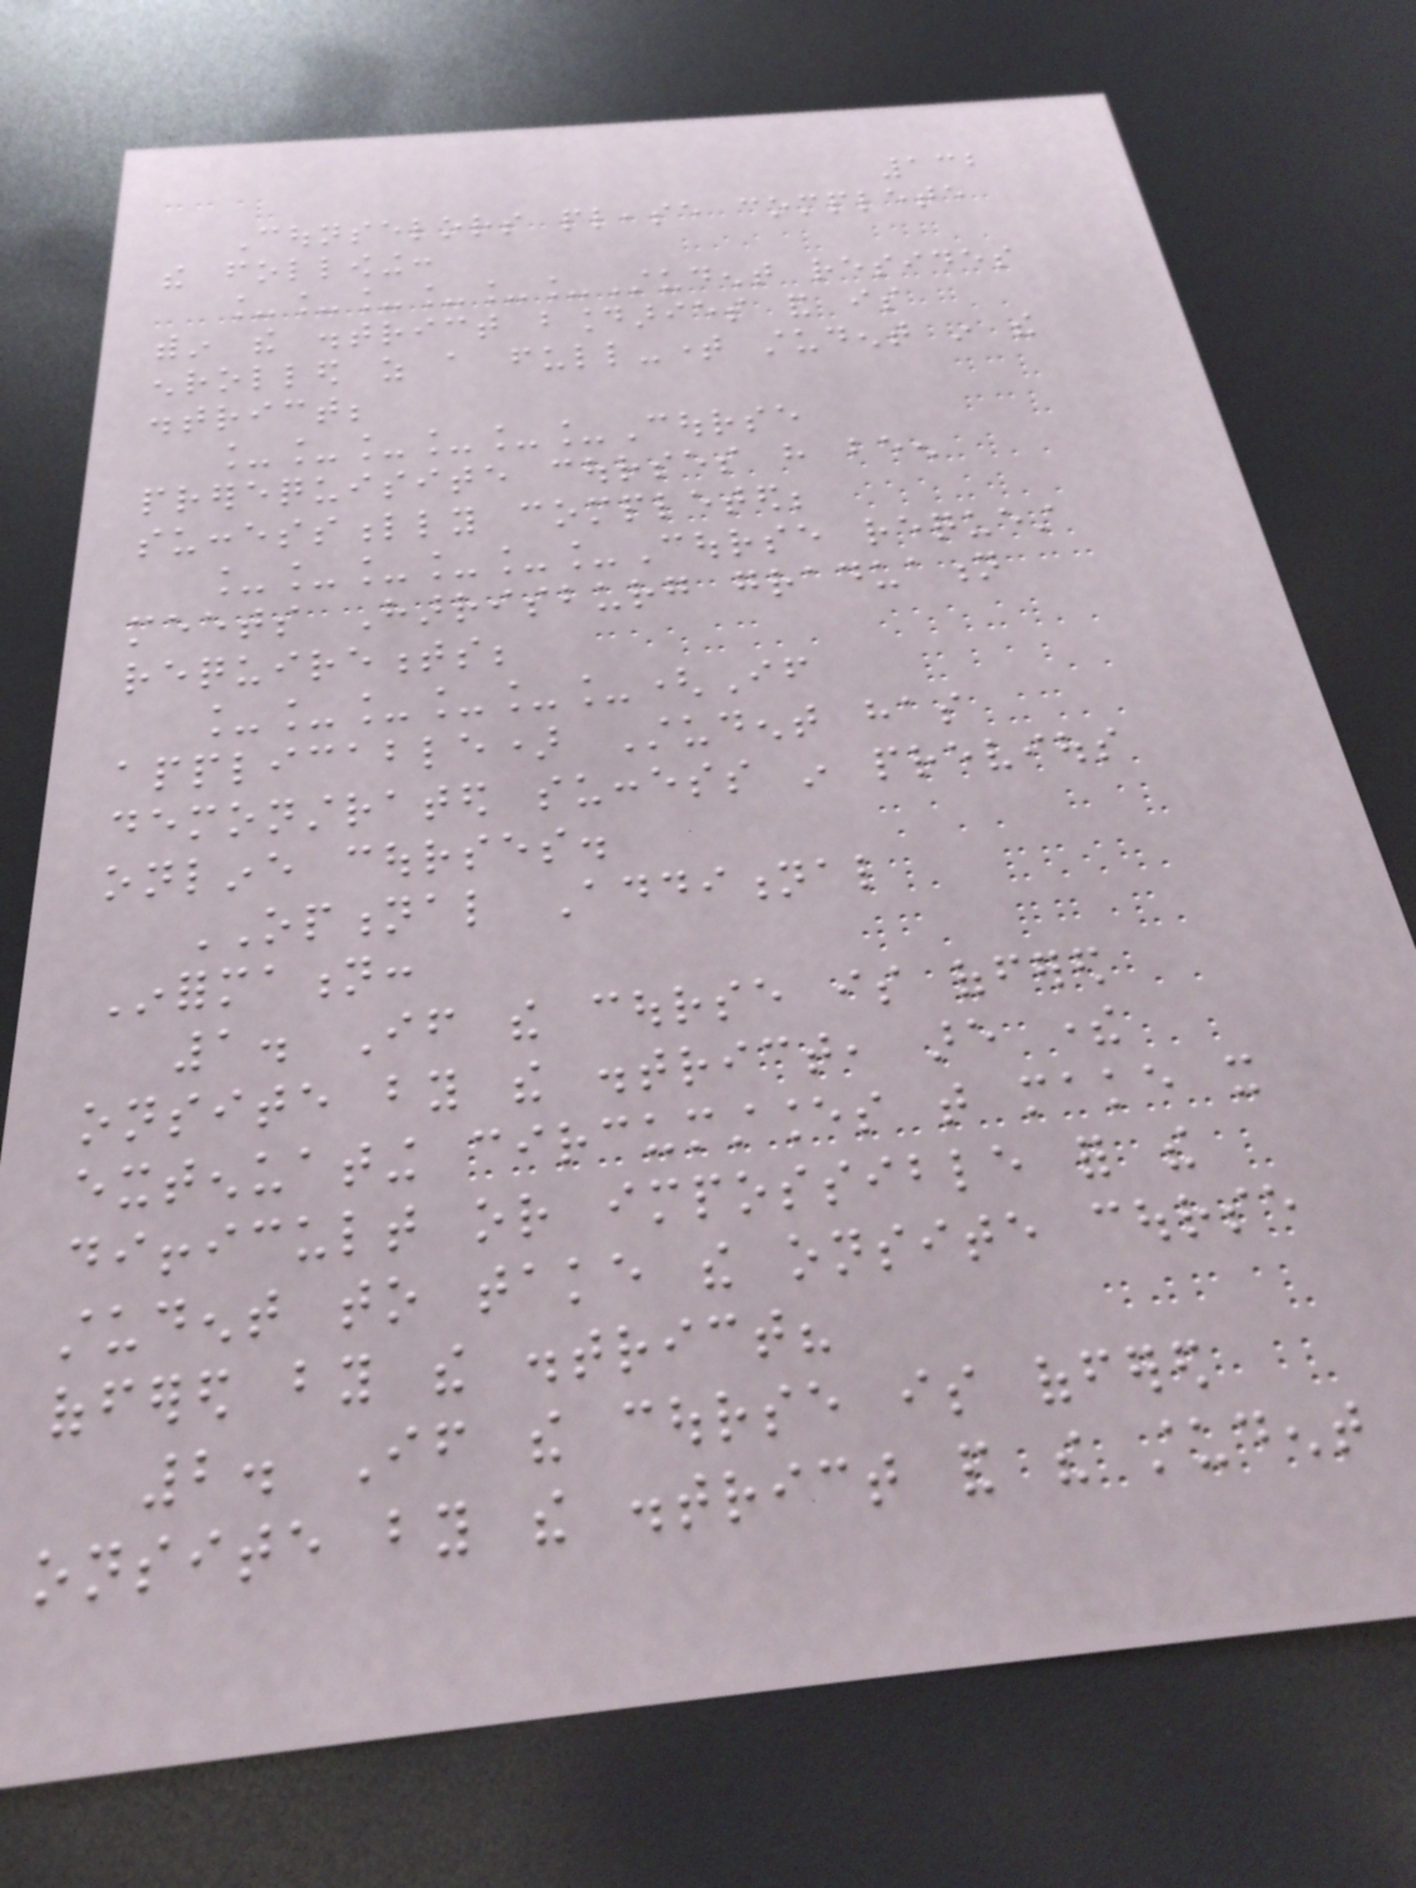132
Counselors please complete
the following:
______Student resides
within the district boundaries and is
enrolled as a full-time student in the
district;
______Course
prerequisite courses have been
successfully completed;
______Course request
meets Harrisburg graduation
requirements;
______(If
applicable) Student has
demonstrated success in previous
online courses.
OPTIONAL Additional
Information:
1. If the course is offered
onsite by the district, are there
extenuating circumstances that make it
difficult or impossible for the
student to take the onsite course
offered by the district?
2. If the course is offered
onsite by the district and the student
